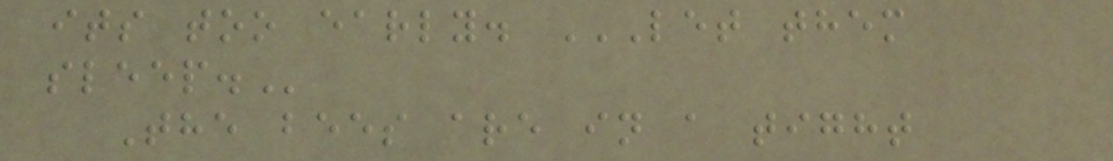its too early. LET THEM
SLEEP.
The bees are in a tight
